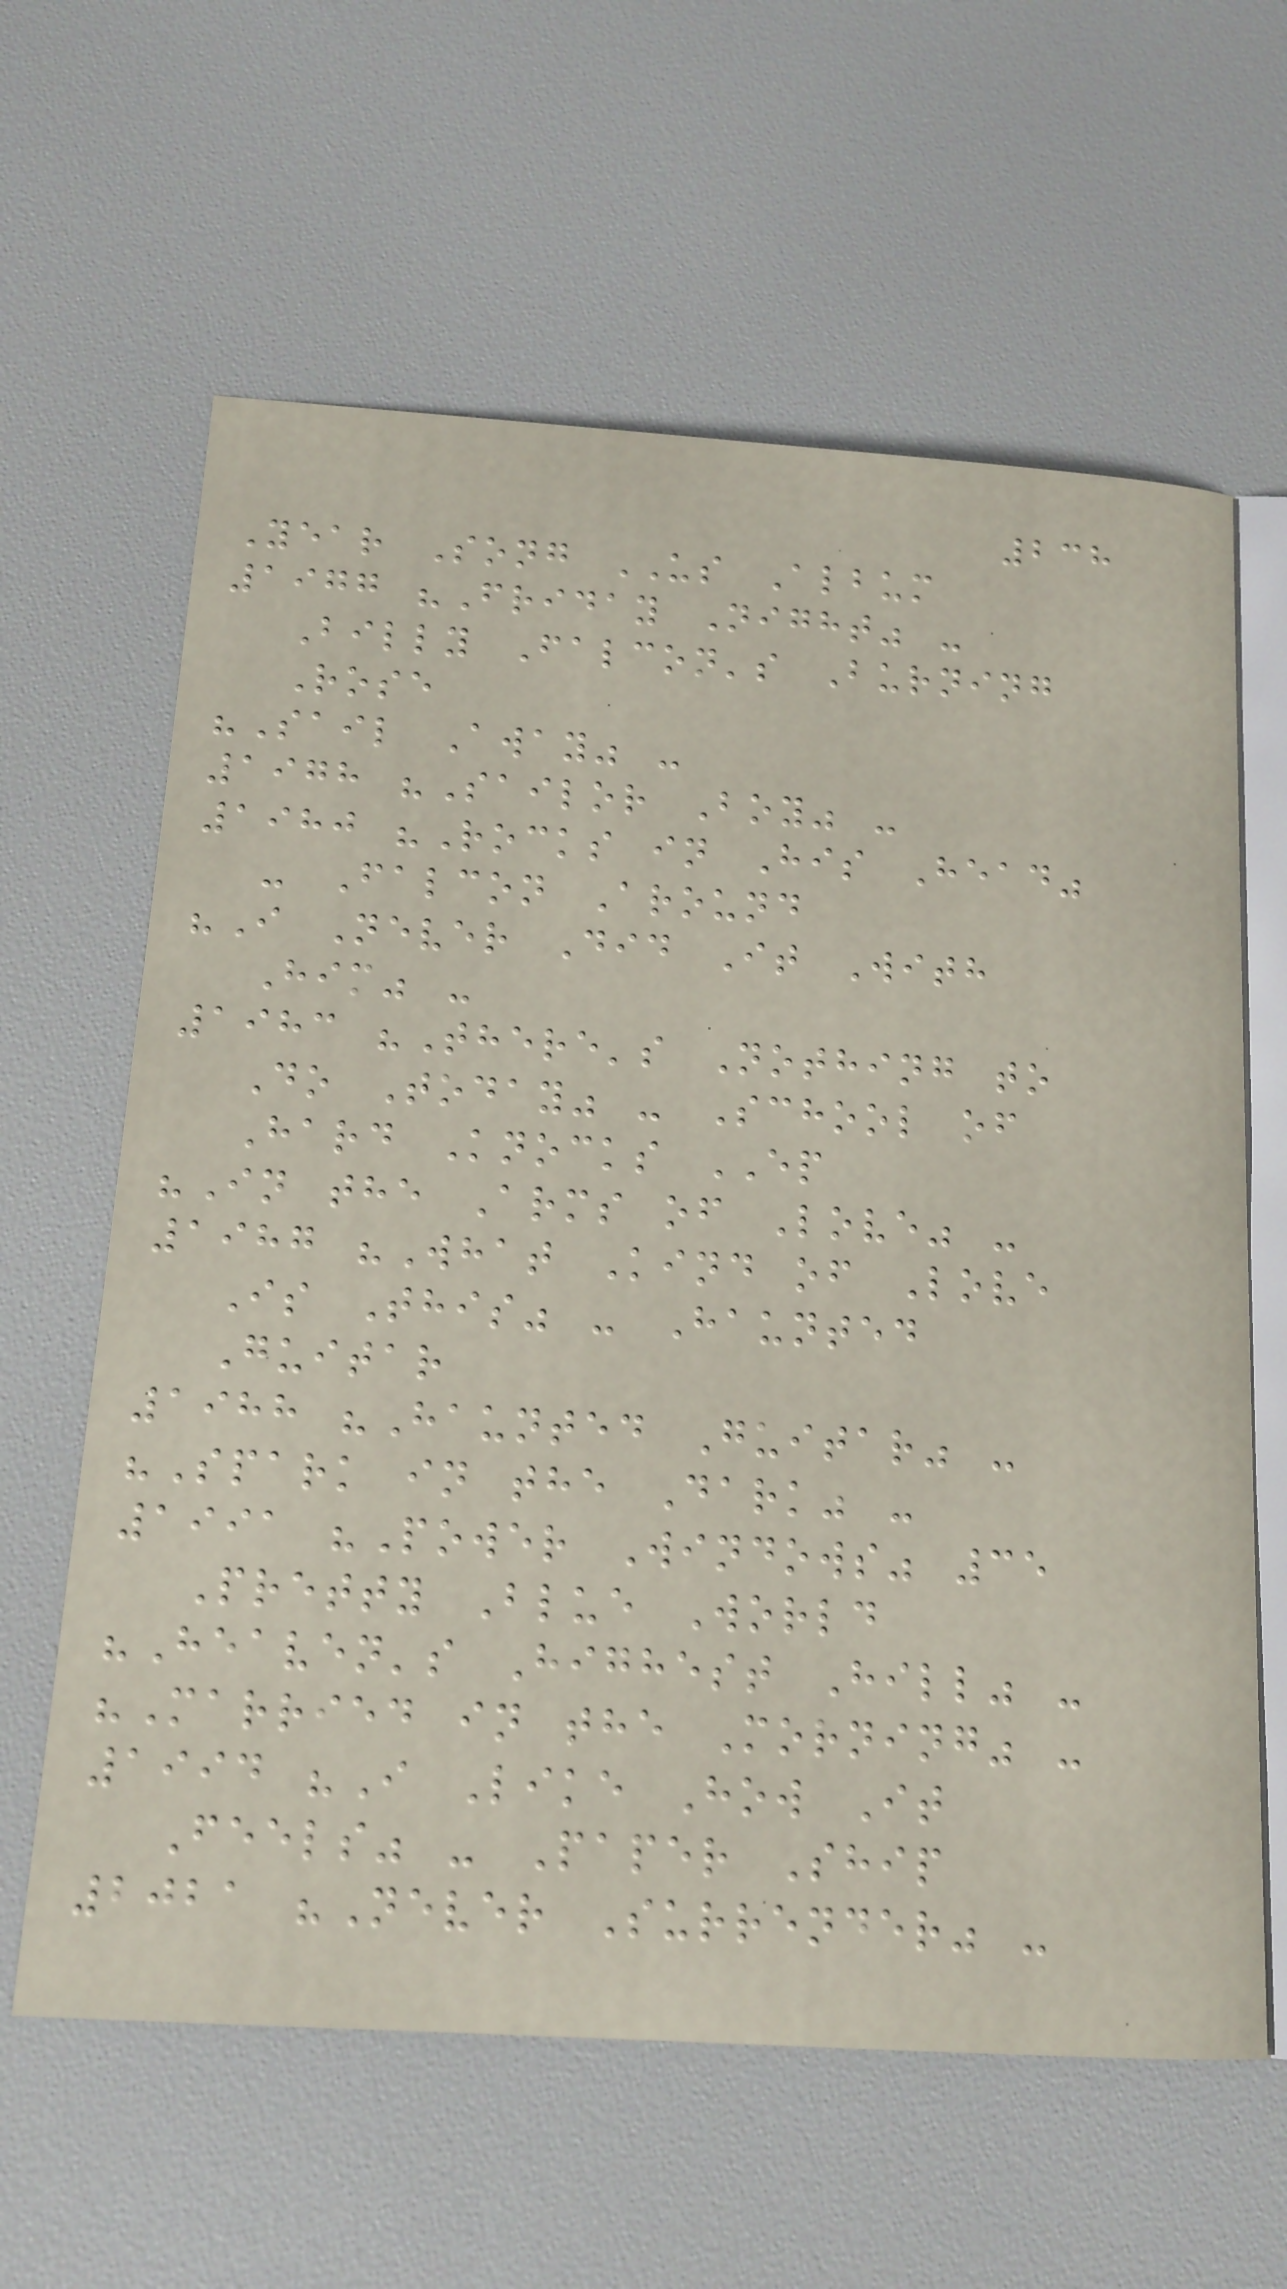238
Year Song US Album
1977 "Friday Night" -
Billy Falcon's Burning
Rose
"Sail Away" -
1978 "Sailor Boy" -
1980 "Rocks in His Head"
- Falcon Around
"I Never Did It With
Him" -
1983 "There's Nothing to
Do Today" - School of
Hard Knocks EP
"In the Arms of Love" -
1987 "What Kind of Love
Is This" - Haunted
Guitar
1988 "Haunted Guitar" -
"Spark in the Dark" -
1991 "Power Windows" 35
Pretty Blue World
"Heaven's Highest Hill" -
"Married in the Morning" -
1994 "I Like How It
Feels" - Paper Ship
2021 "Never Surrender" -
